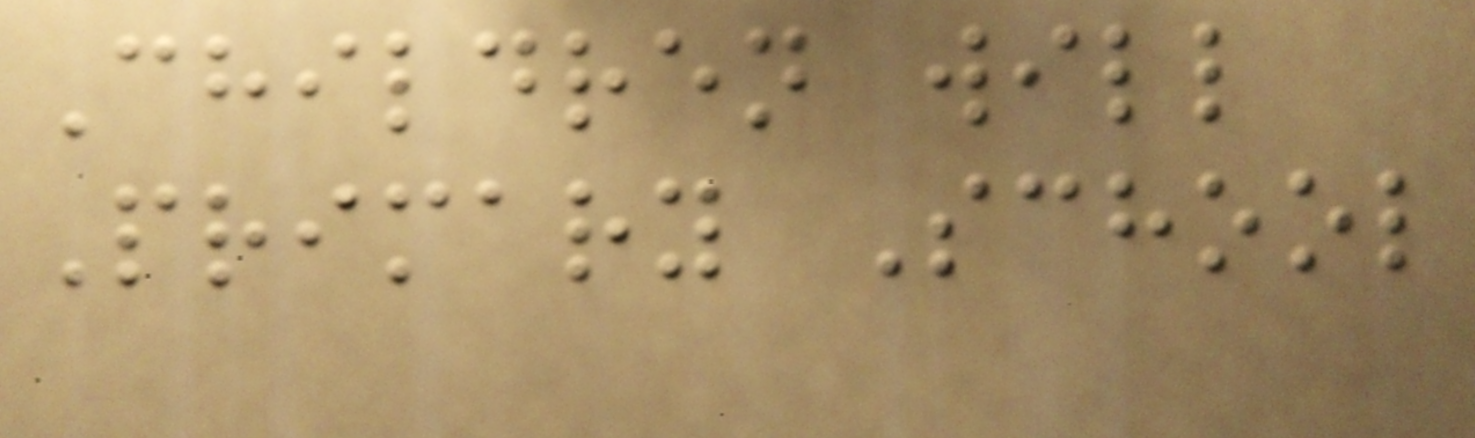Children will
Primary School
